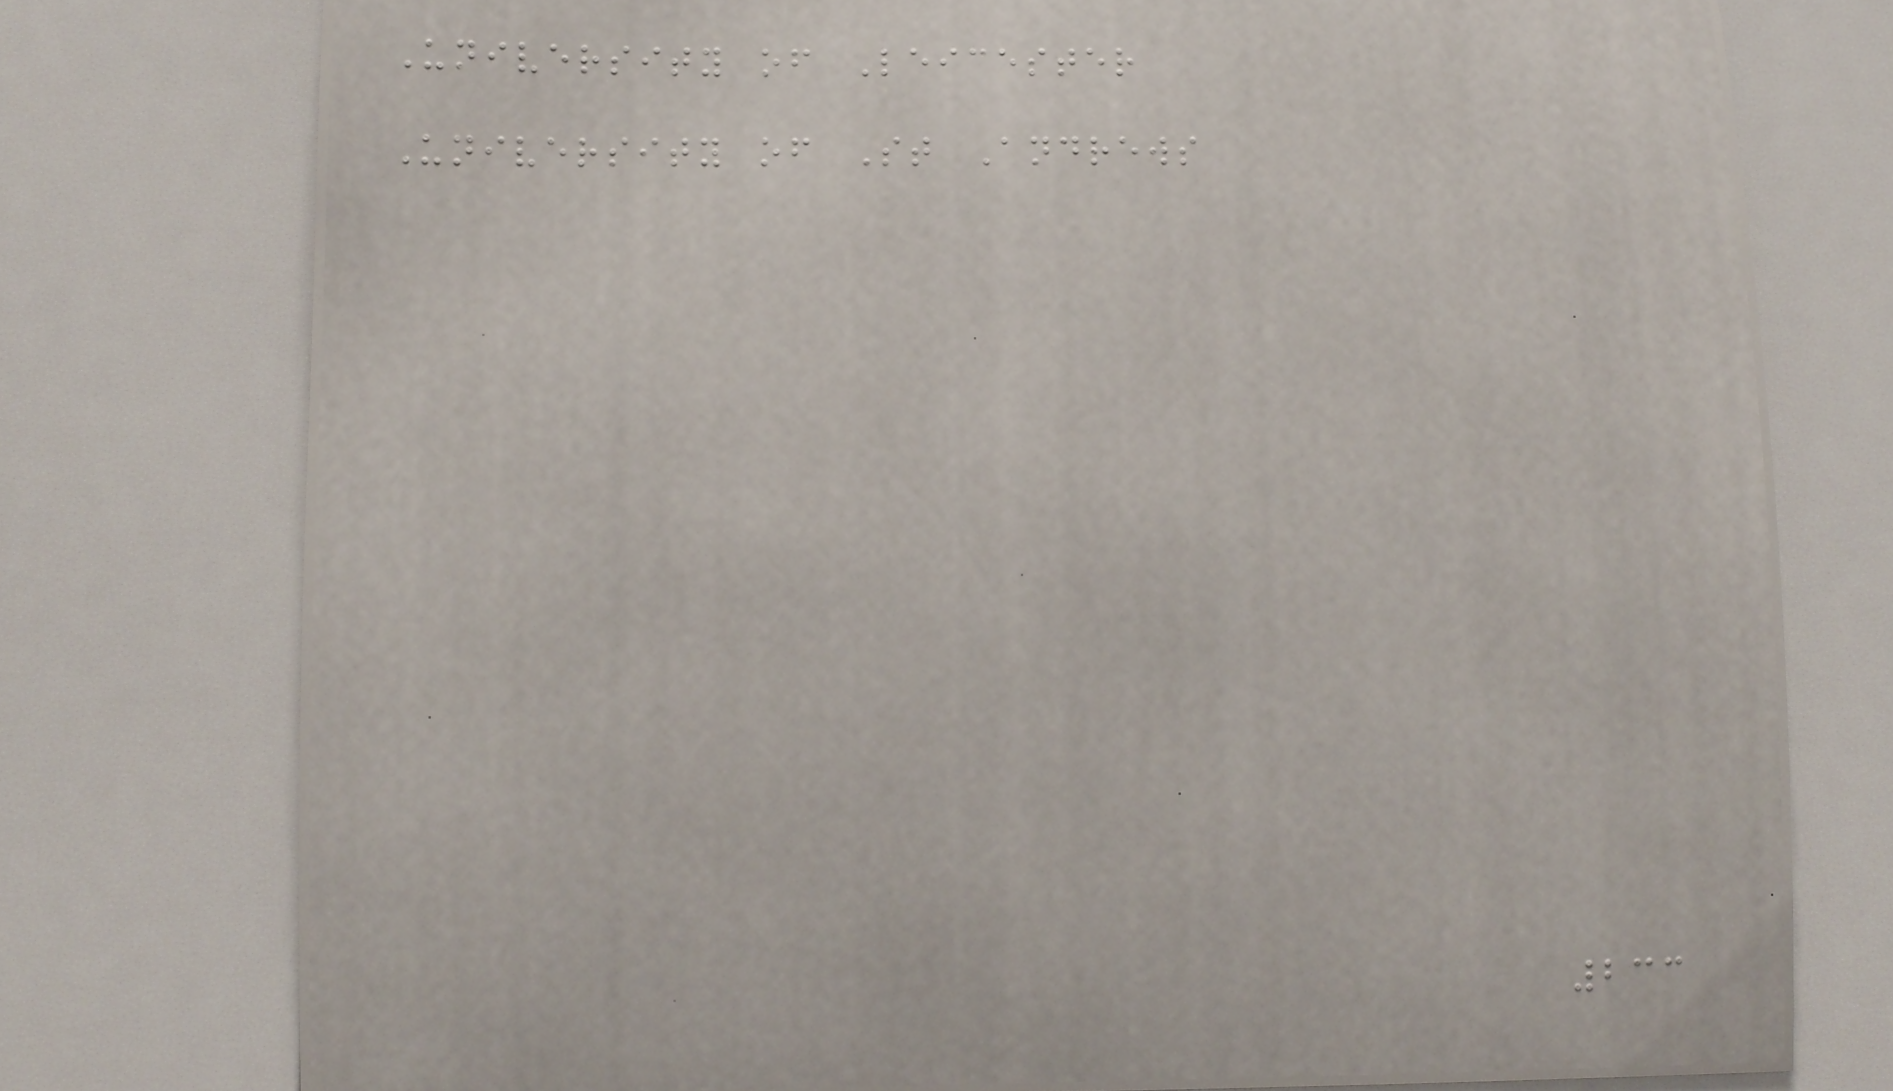University of Leicester
University of St Andrews
233
